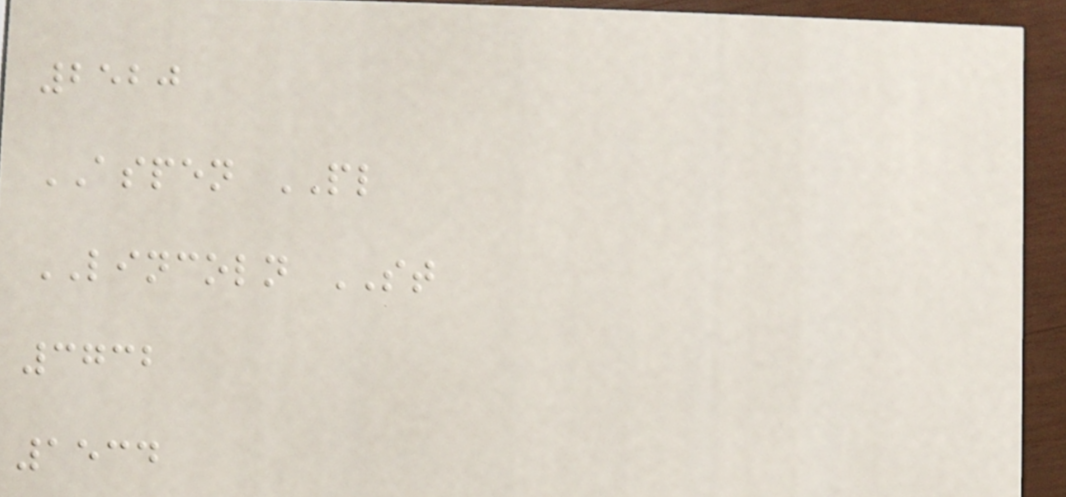2520
ASPEN PL
LINCOLN ST
3732
1534
